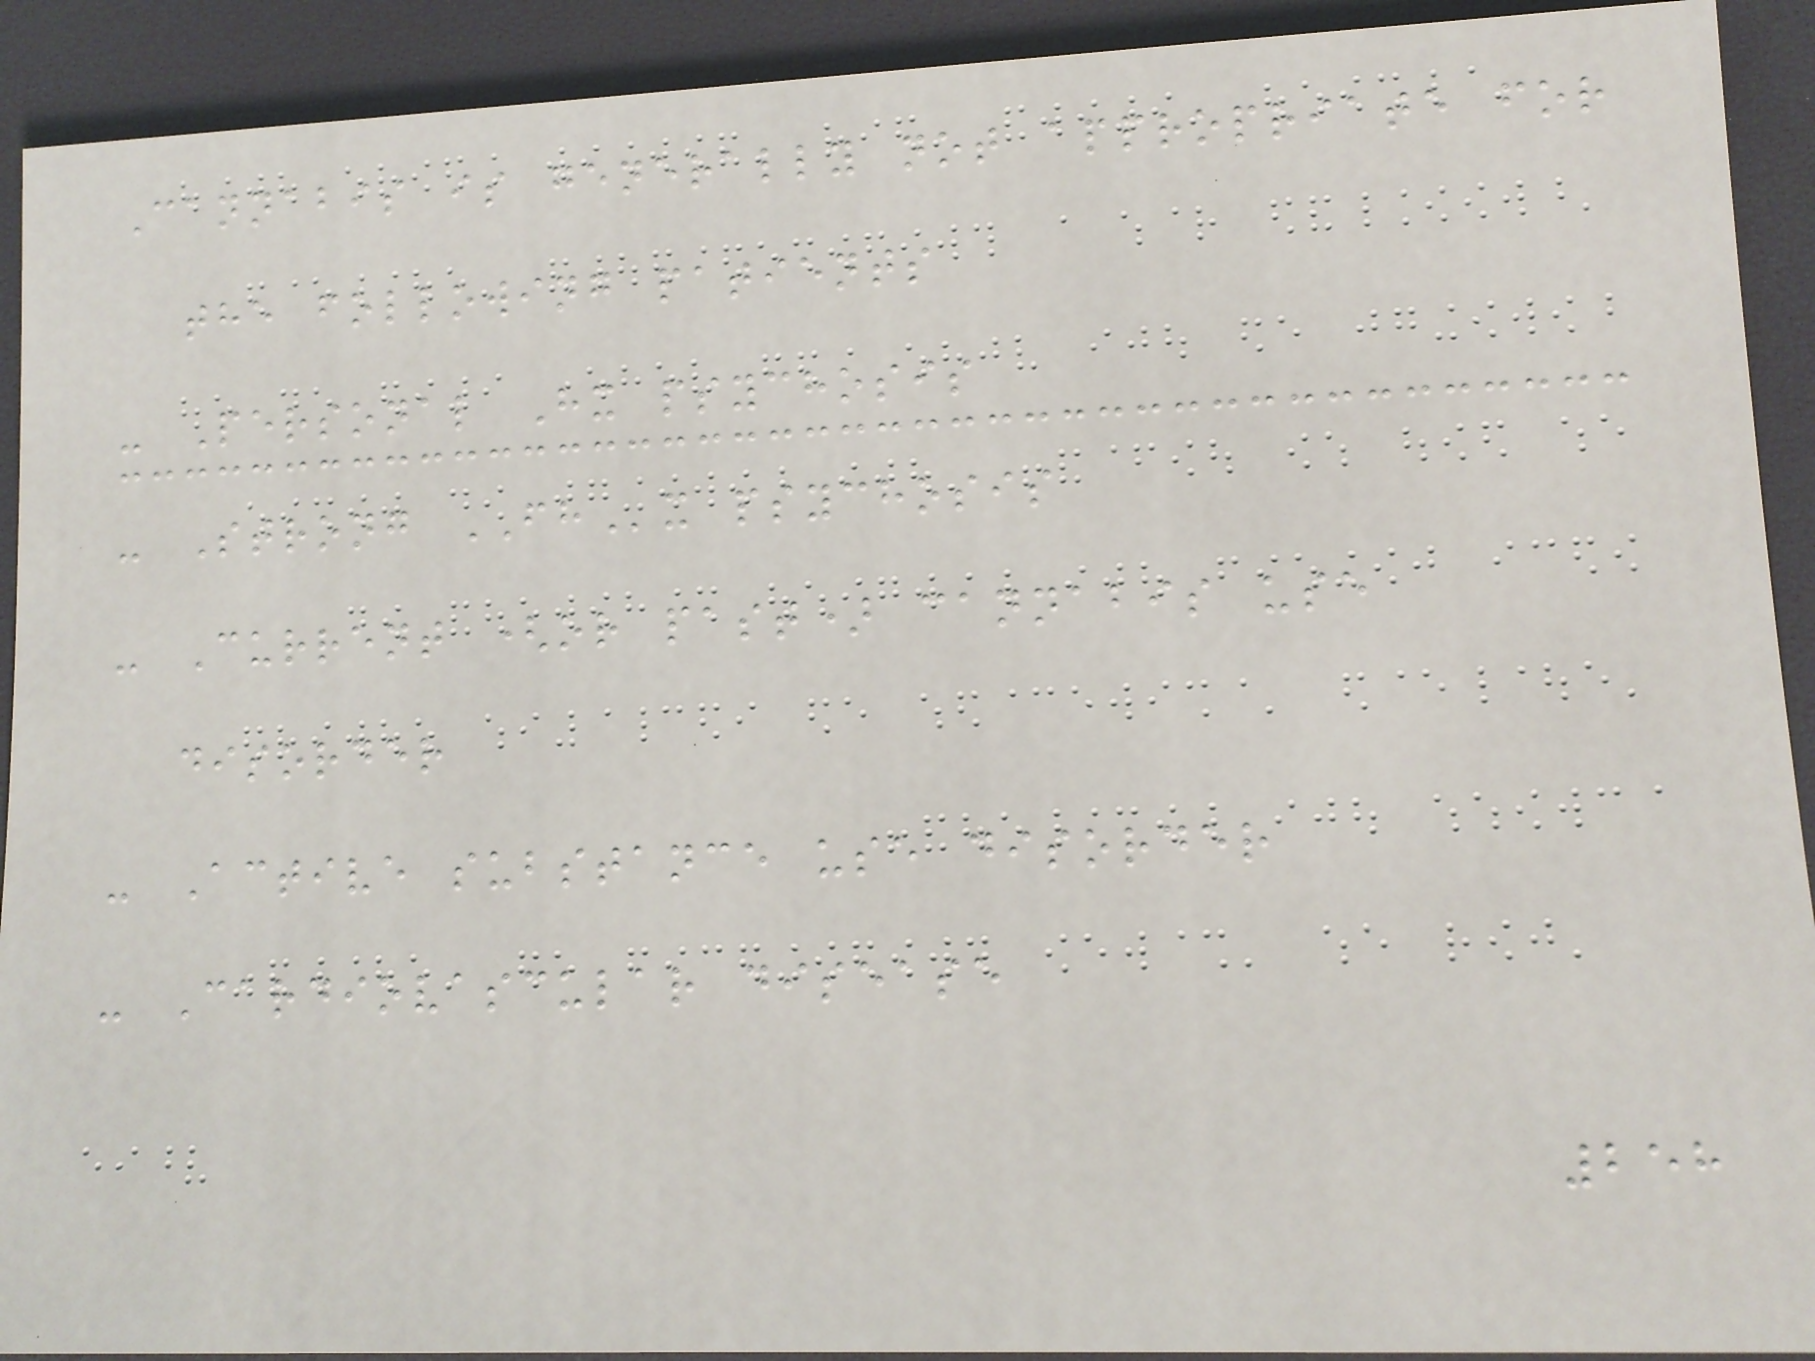Cannabis is generally not appropriate for
the following patients
- Personal Hx psychosis
- Strong FHx psychosis
- Current (or past) cannabis use
disorder
- Active substance use disorder
- Cardiovascular disease
258
